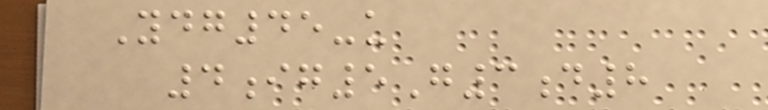Ydg45-u
4ig5G3d8
